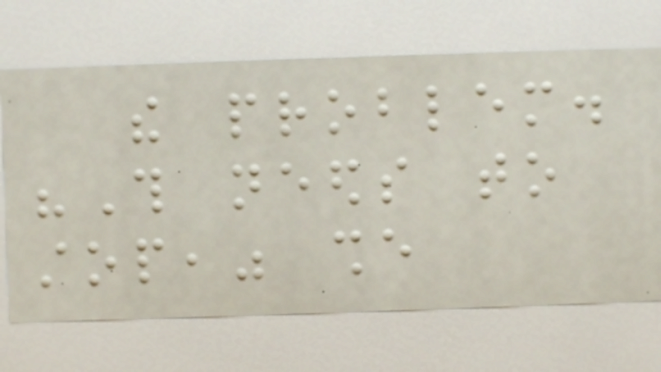the problem.
"This needs to
stop," she
